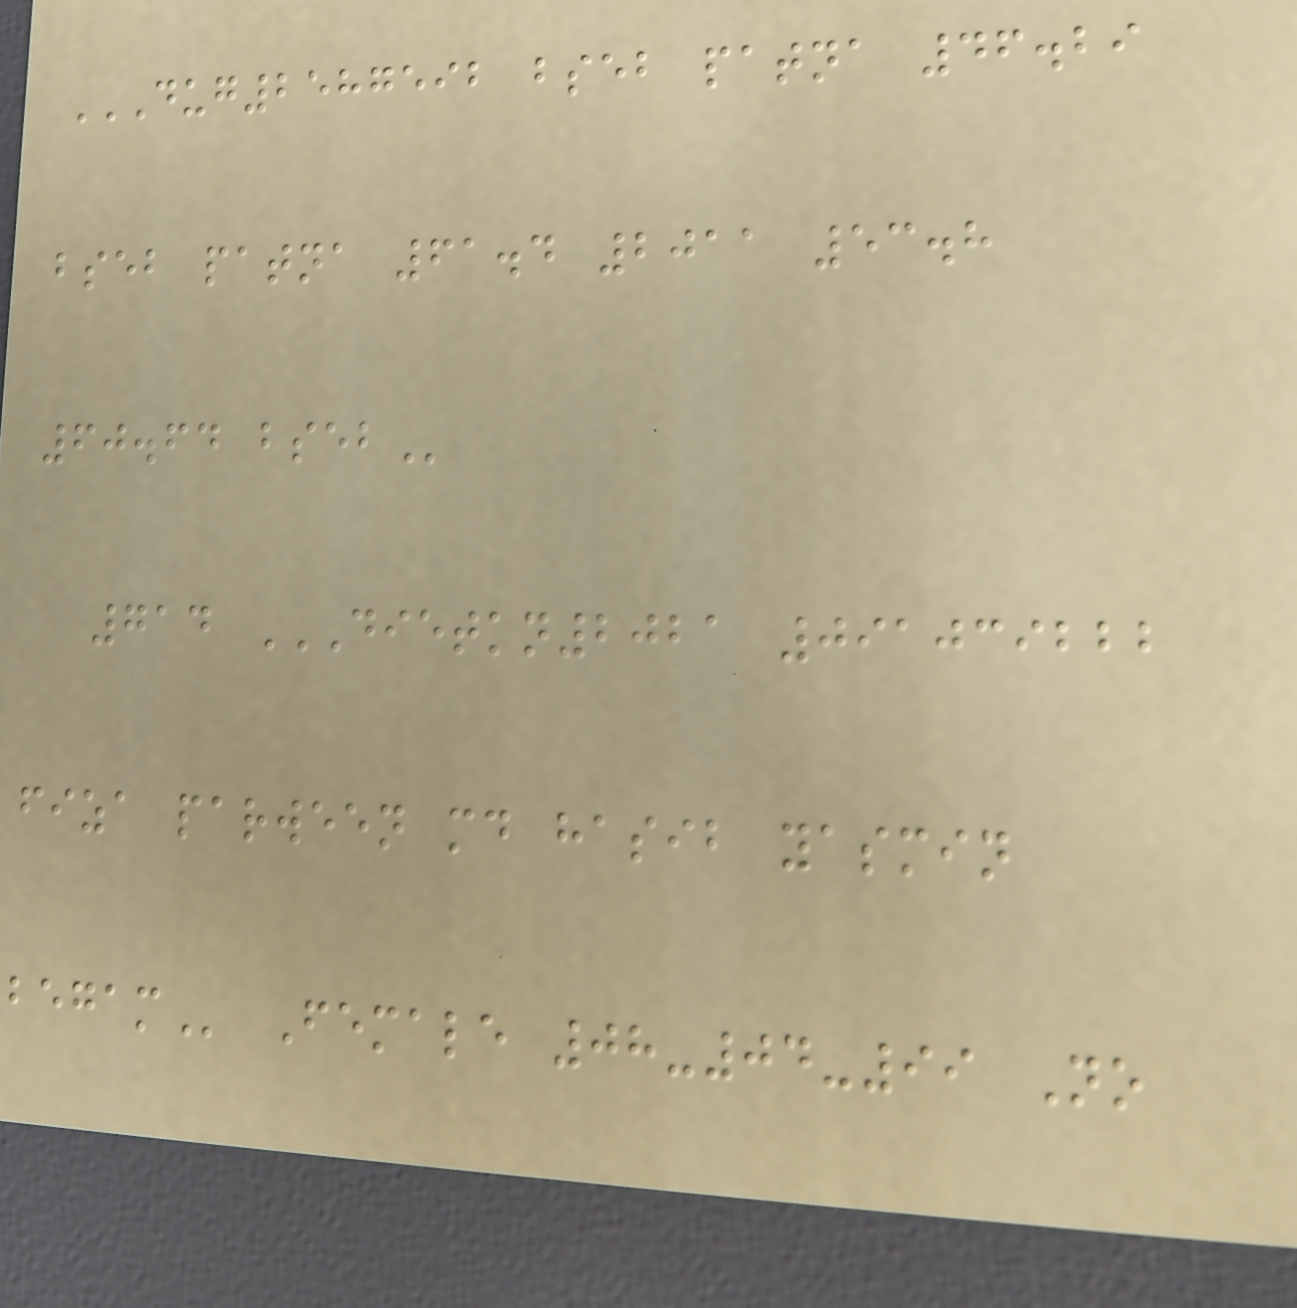DUG2587592 BSEB PATNA 46.29
BSEB PATNA 61.4 2011 53.8
60.64 BSEB
714 DIETKN2021 091039222
FIZA PARWEEN MD HASIB YASMIN
BEGAM Female 08-04-99 No
